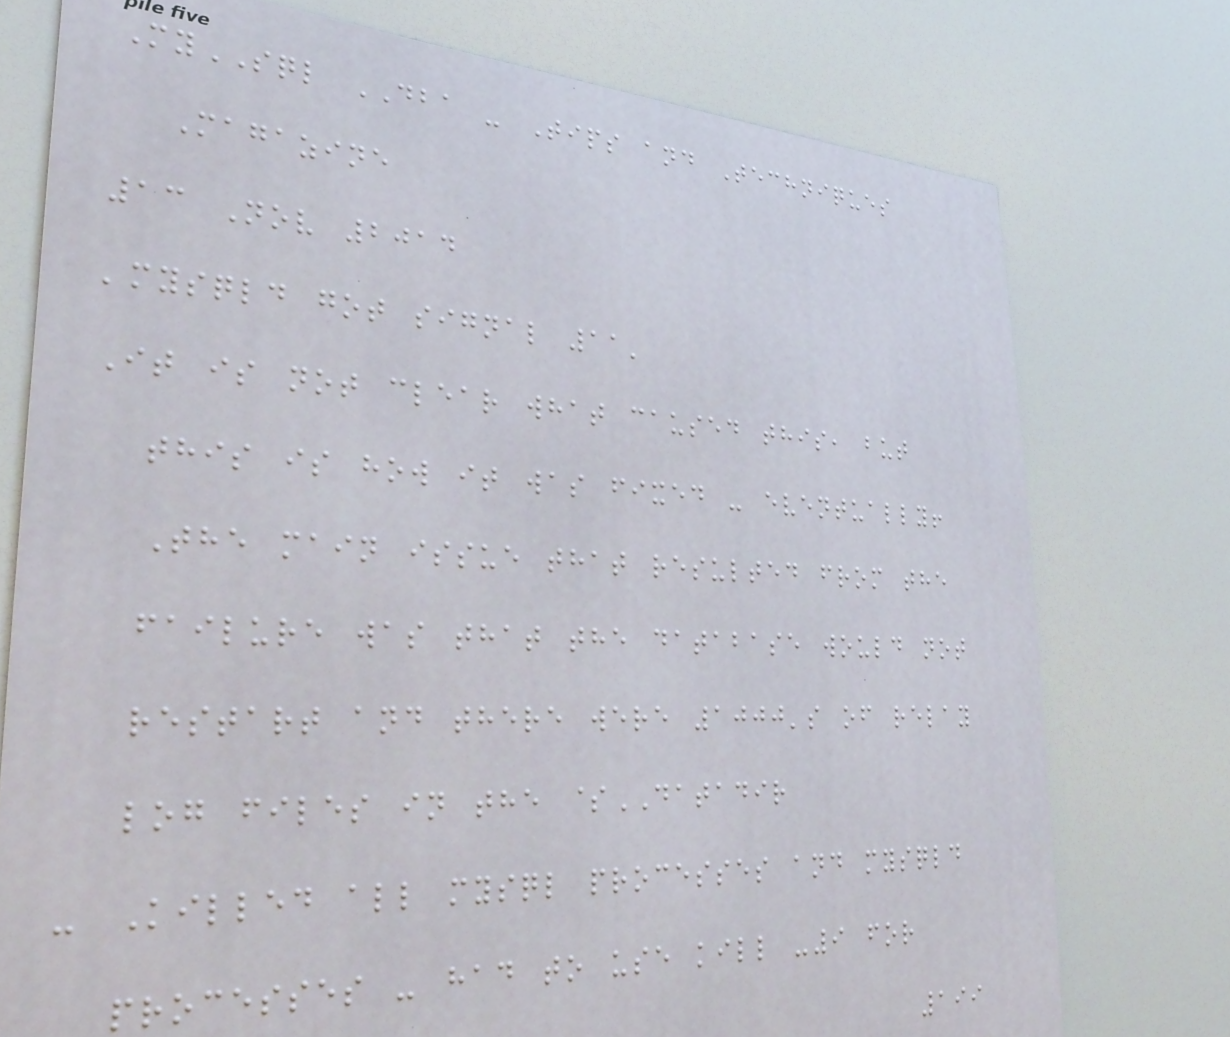MySQL DBA - Tips and Techniques
Magazine
13 Nov 2014
'mysqld got signal 11'
It is not clear what caused this, but
this is how it was fixed - eventually!
The main issue that resulted from the
failure was that the database would not
restart and there were 1000's of relay
log files in the $DATADIR
- Killed all mysql processes and mysqld
processes - had to use kill -9 for
199
